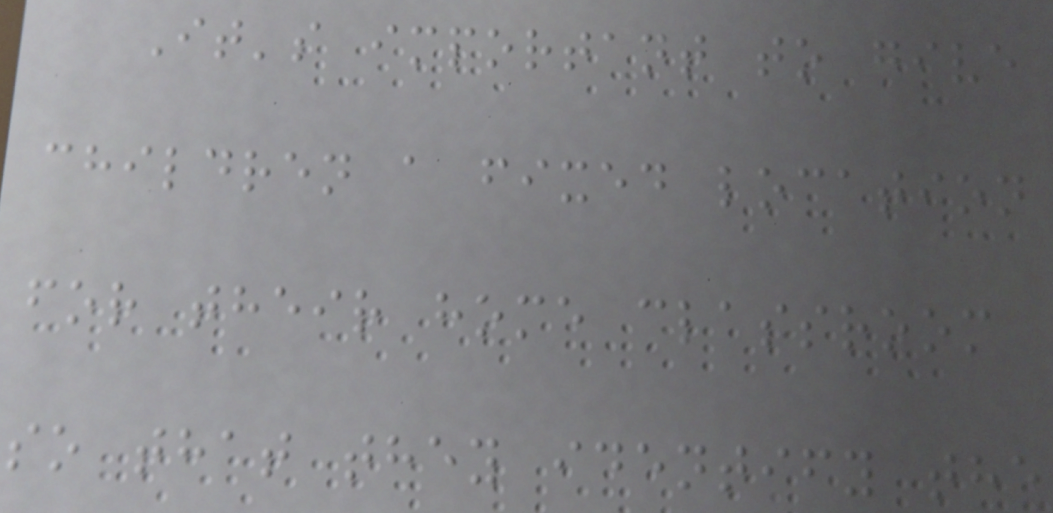It's important to give
children a fixed location
for their home classroom
so that they identify the
